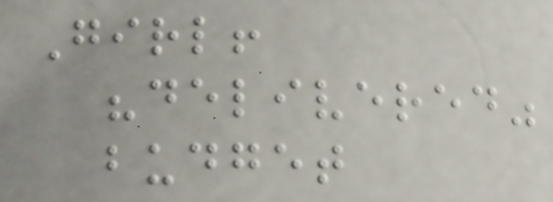Girl!
"delivered"
budget
